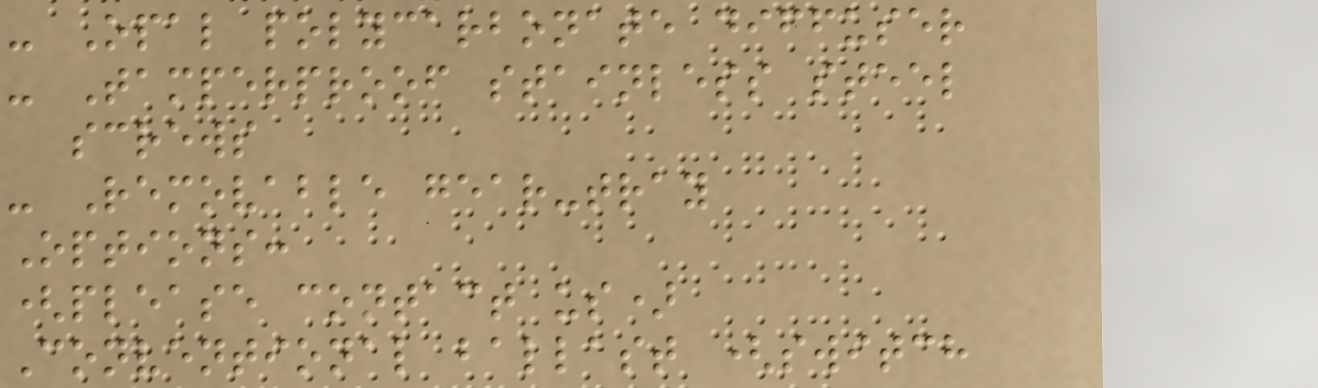- Opal polycarbonate diffuser
- Tamperproof stainless steel
screws
- Removable gear-tray
Options:
(please contact us)
Conventional ballast (switch
